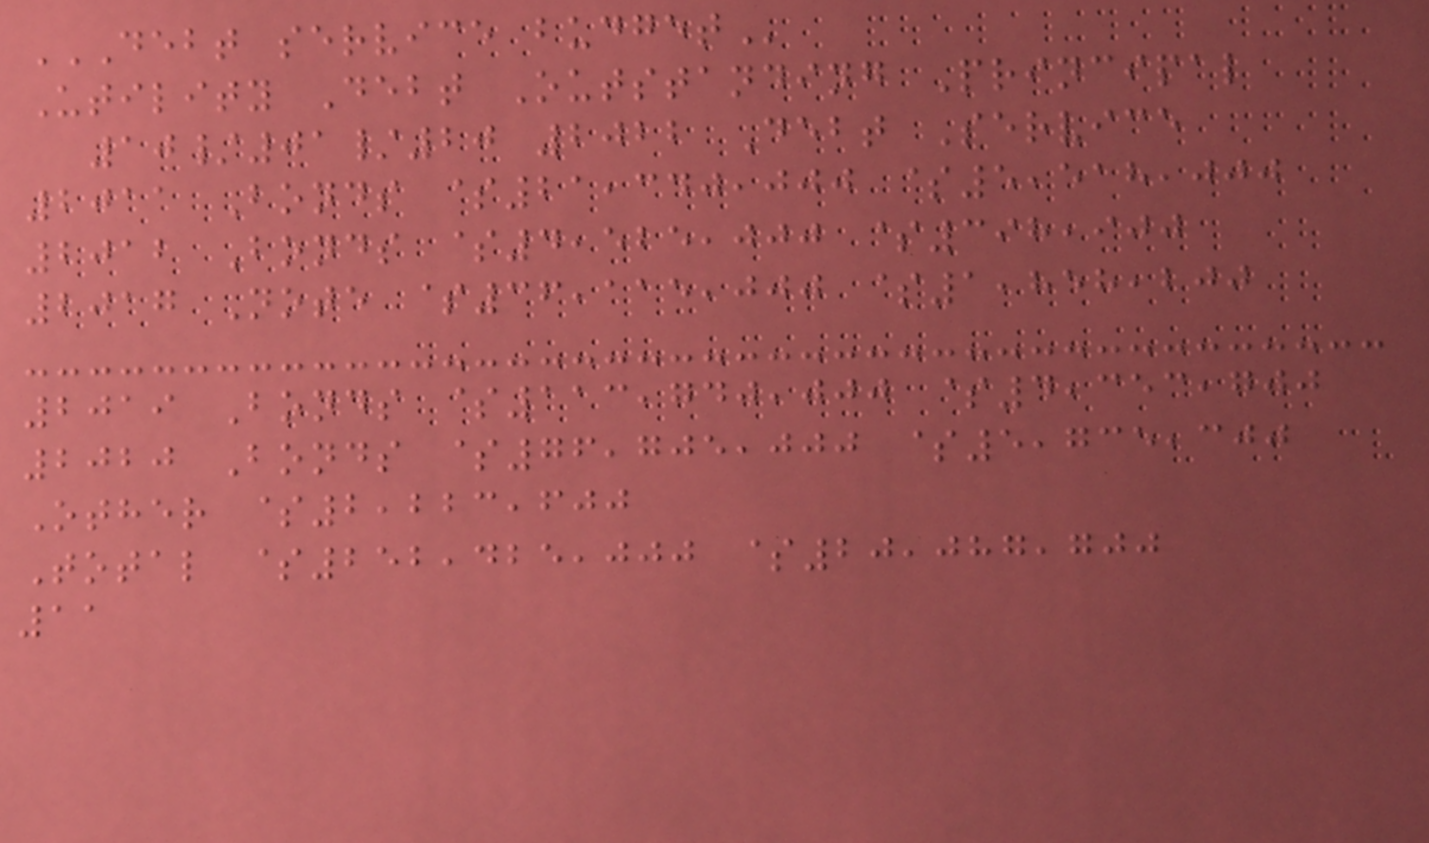DEBT SERVICE BUDGET
Utility Debt Outstanding Principal
10/01/20 2022 Debt Service
2011 Bonds $21,340,000 $5,518,000
2012 Bonds $4,525,000 $398,900
2017 Note $36,115,000 $1,858,200
2019 Bonds $113,740,000 $4,353,700
2020 Bonds $76,705,000 $5,735,300
Other $2,223,600
Total $252,425,000 $20,087,700
11
